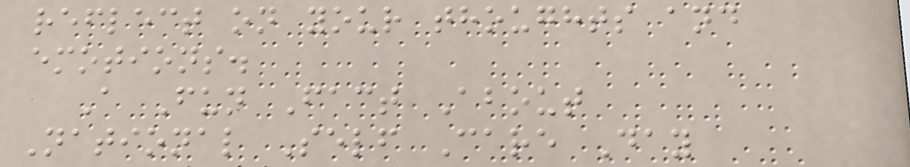reflect on your thoughts and
emotions.
A Fun Fact About
National Self Care Day
